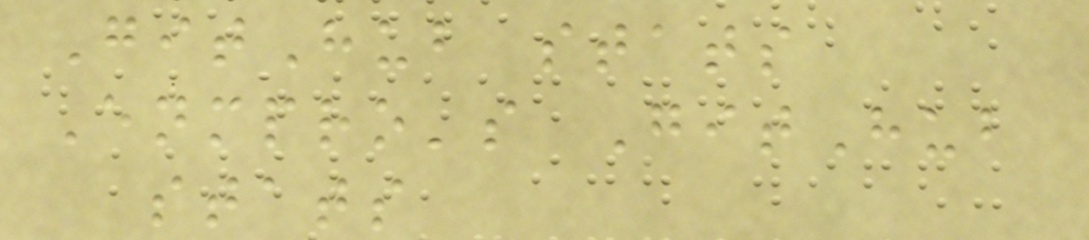GitHub stats
Enmpro's GitHub
stats
